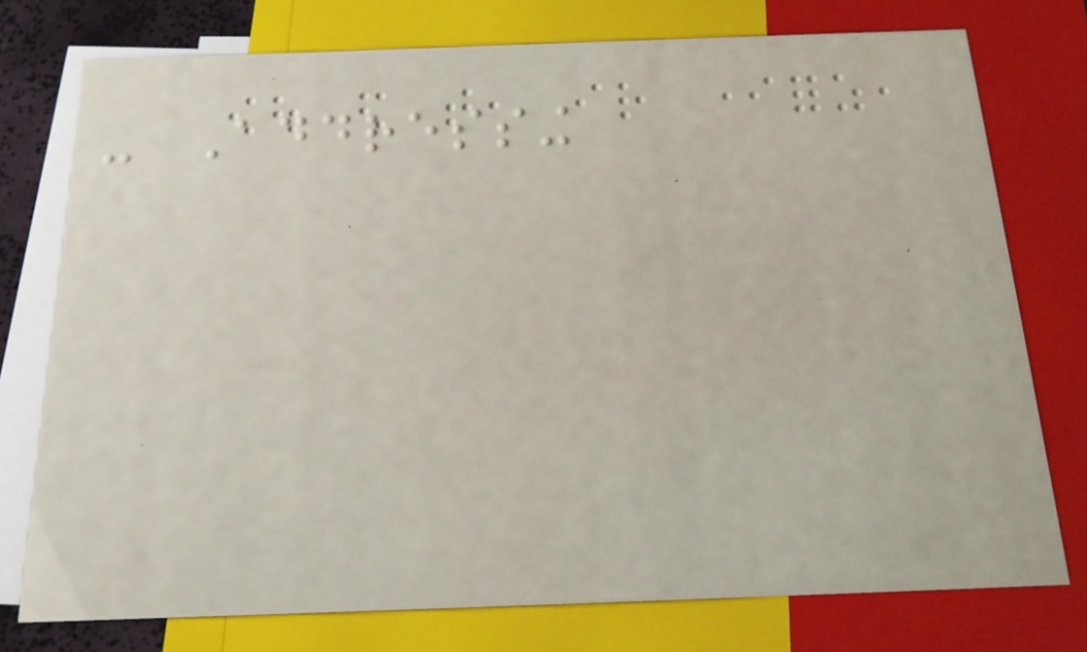- Addressing
